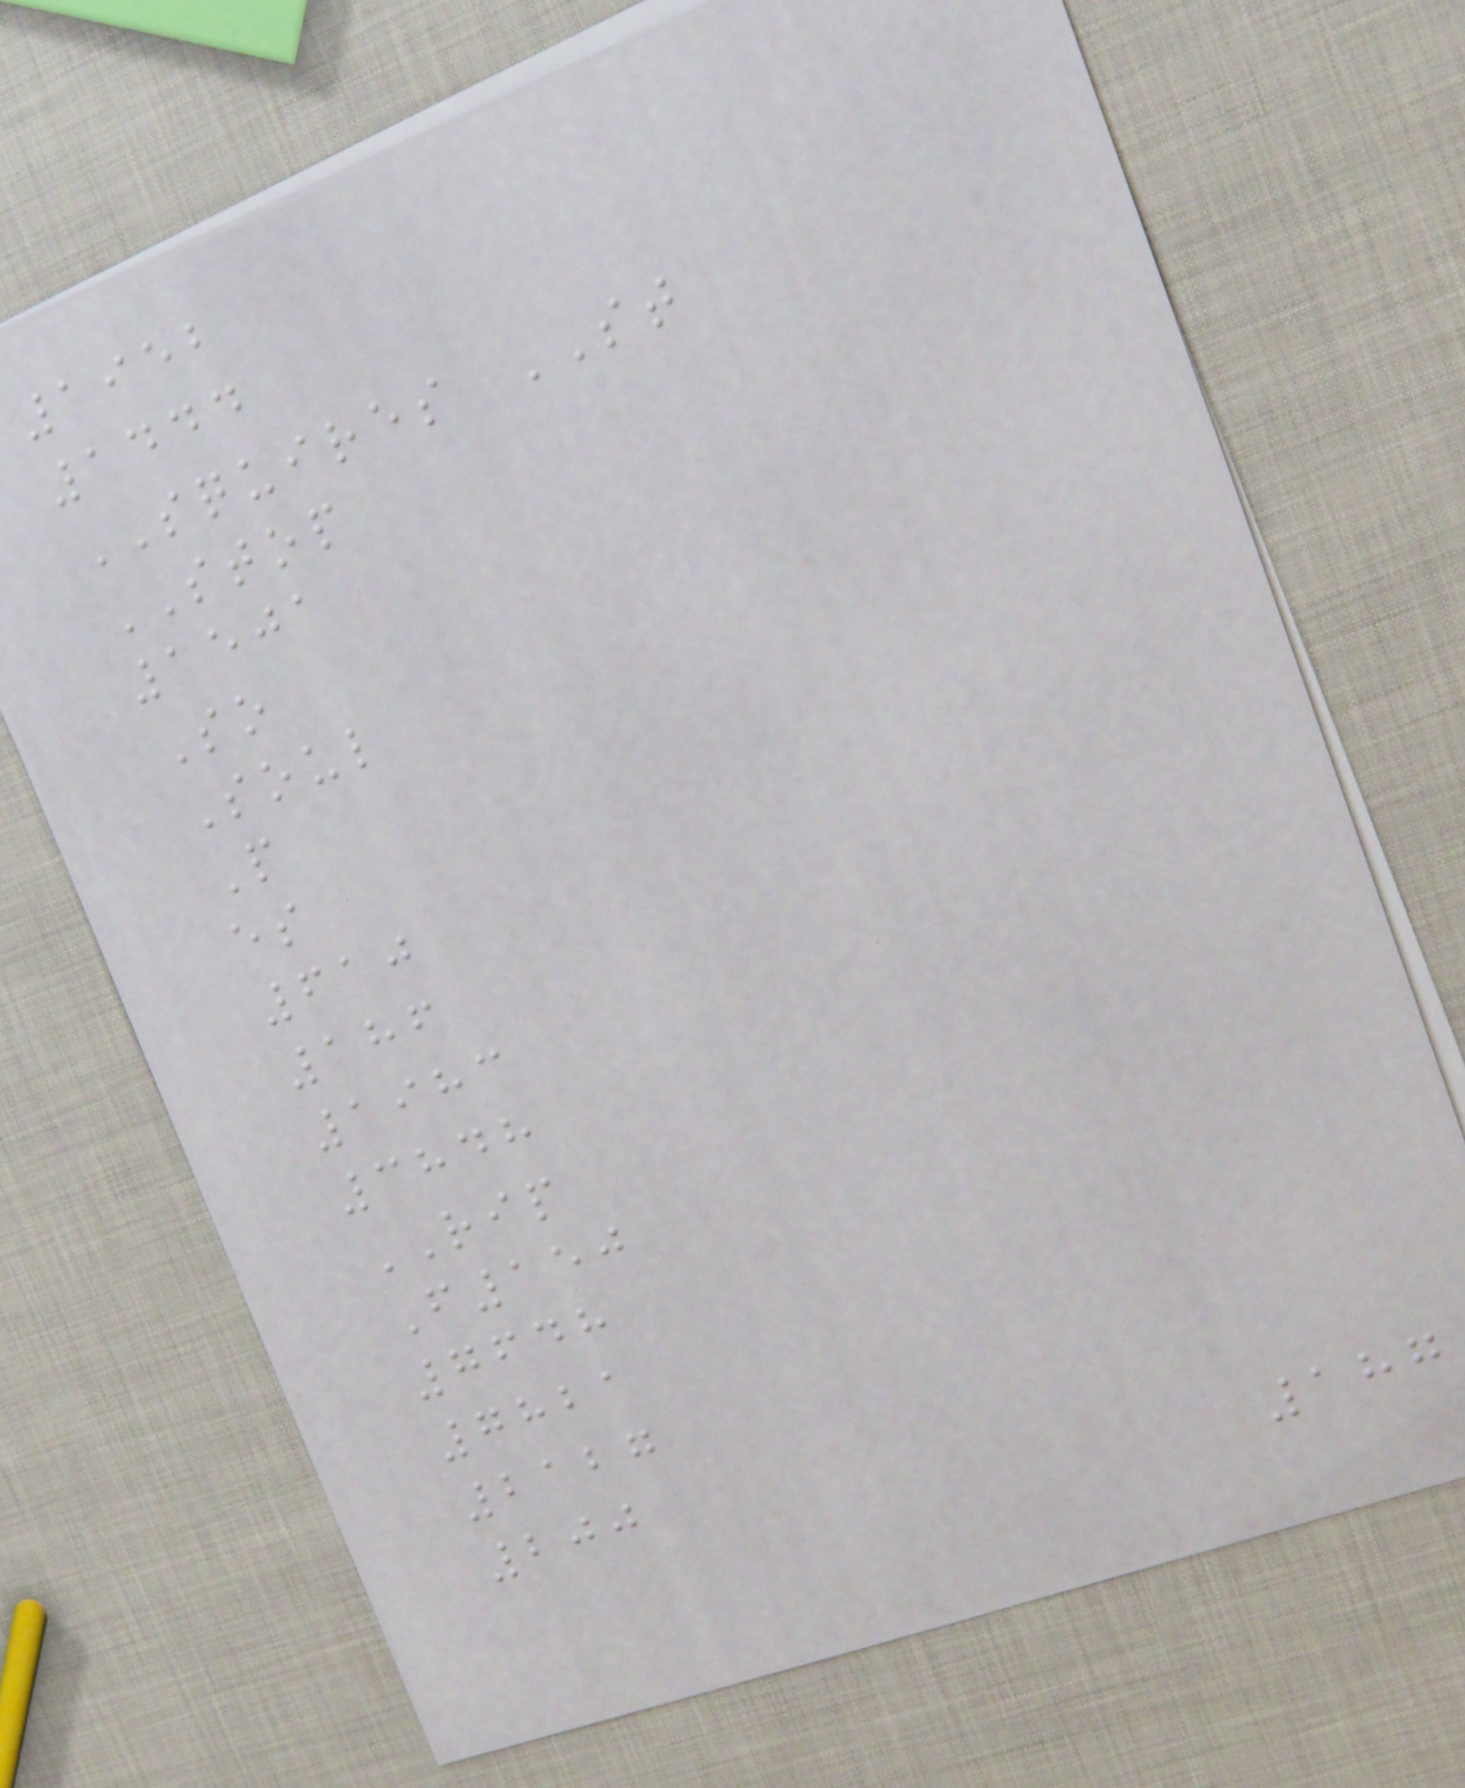1952
1444
SQUIRES ST
STOP
1501
So
Soul
P
es
610
186
1983
3848
RIP
F150
7648
7821
2127
200
187
